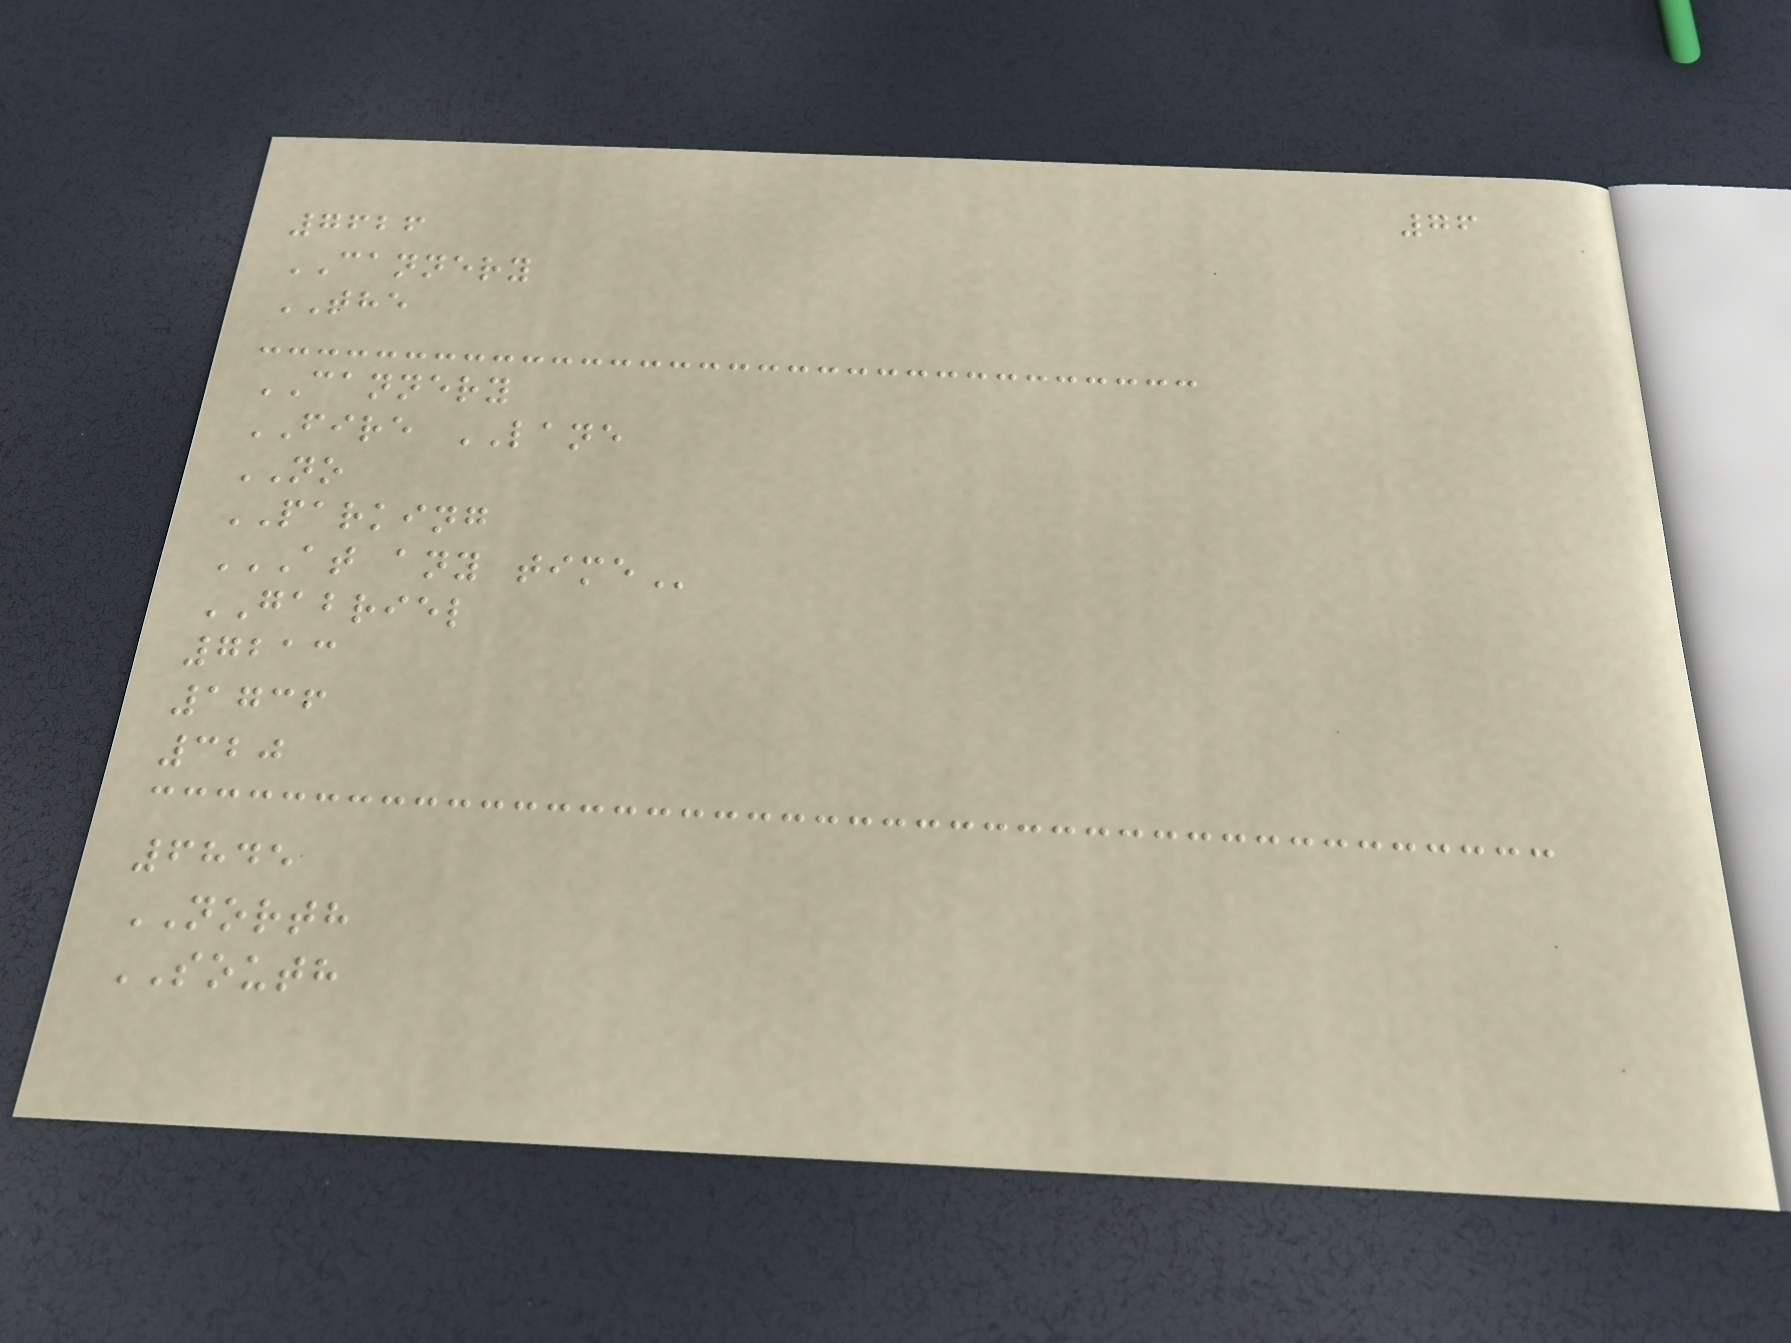76
7626
CANNERY
THE
CANNERY
FIRE LANE
NO
PARKING
AT ANY TIME
GABRIEL
7213
1736
320
6845
NORTH
SOUTH
